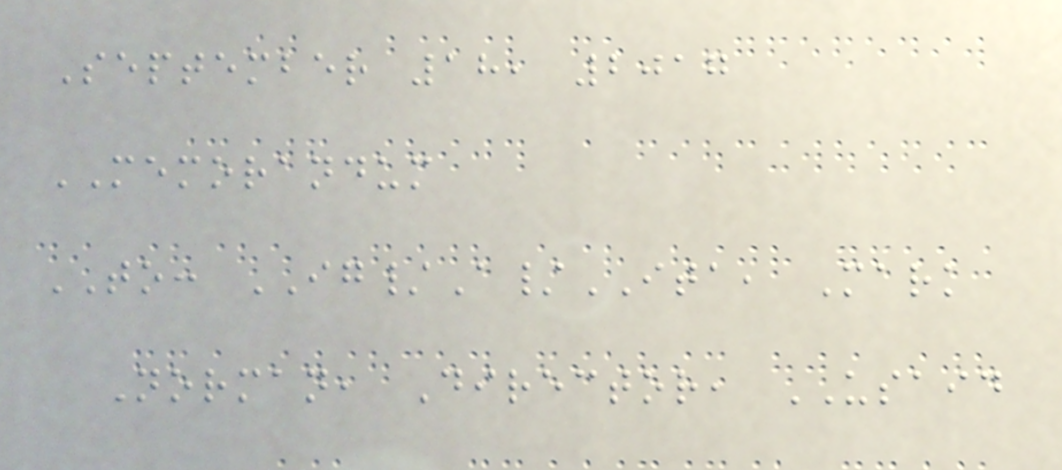September 18, 2017
MEMORANDUM
TO: IG/A/ITA, Mark
Norman, Director, USAID
